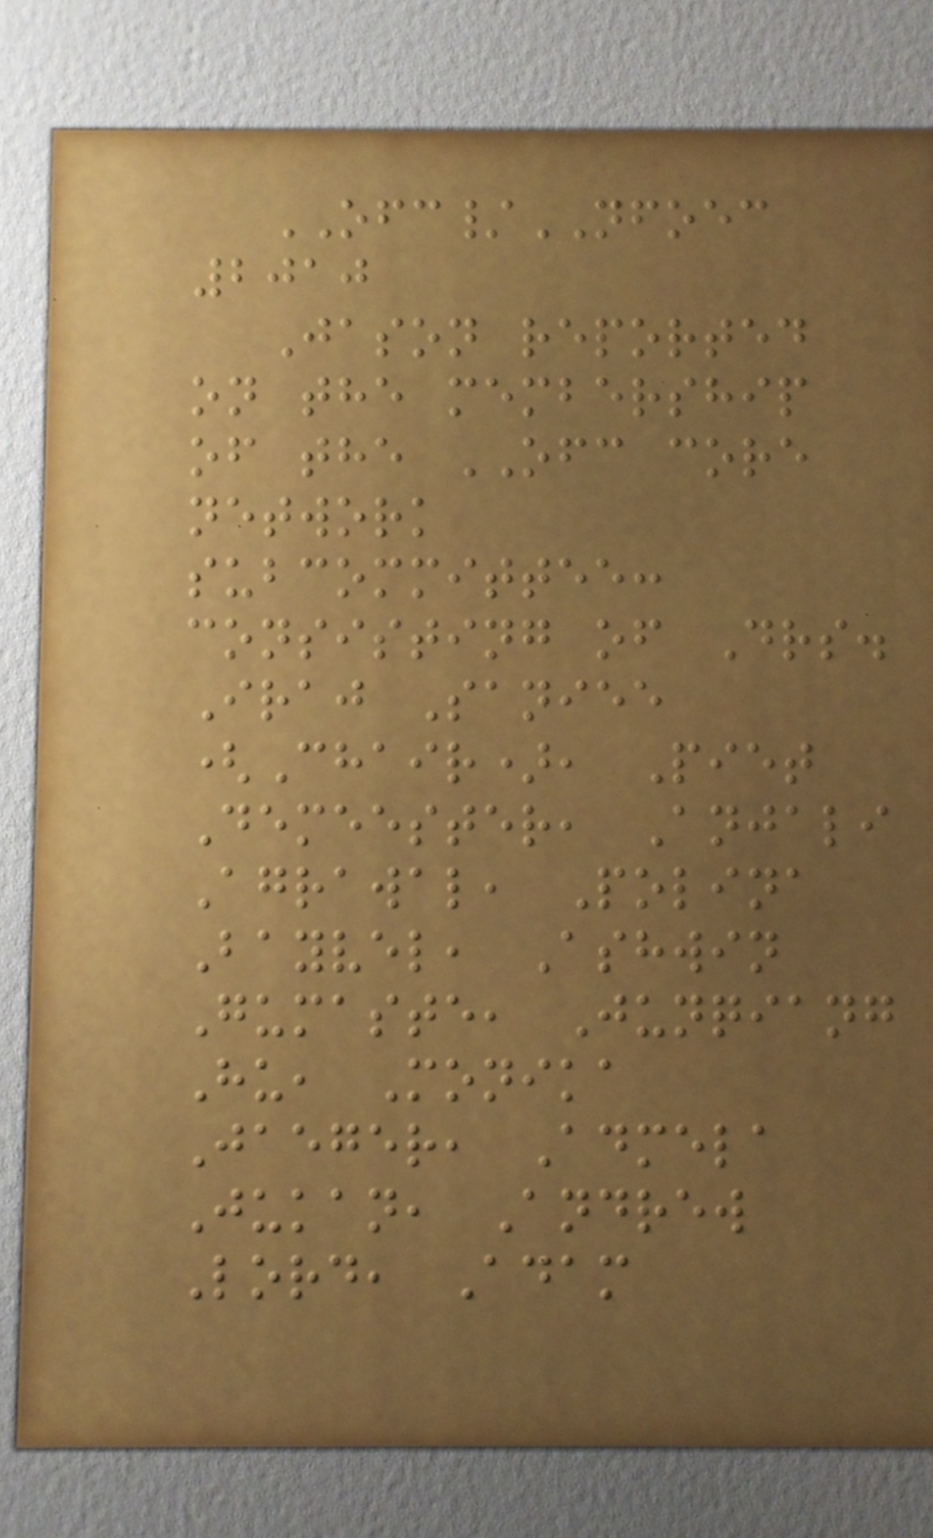OFC/NFOEC
2010
Jason reported
on the membership
of the OFC core
network
subcommittee:
consisting of Drs.
Iraj Saniee
(Chair), Piet
Demeester, Anjali
Agrawal, Polina
Bayvel, Ashwin
Gumaste, Junqiang
Hu, Monika
Jaeger, Admela
Jukan, Andrew
Lord, Adam
